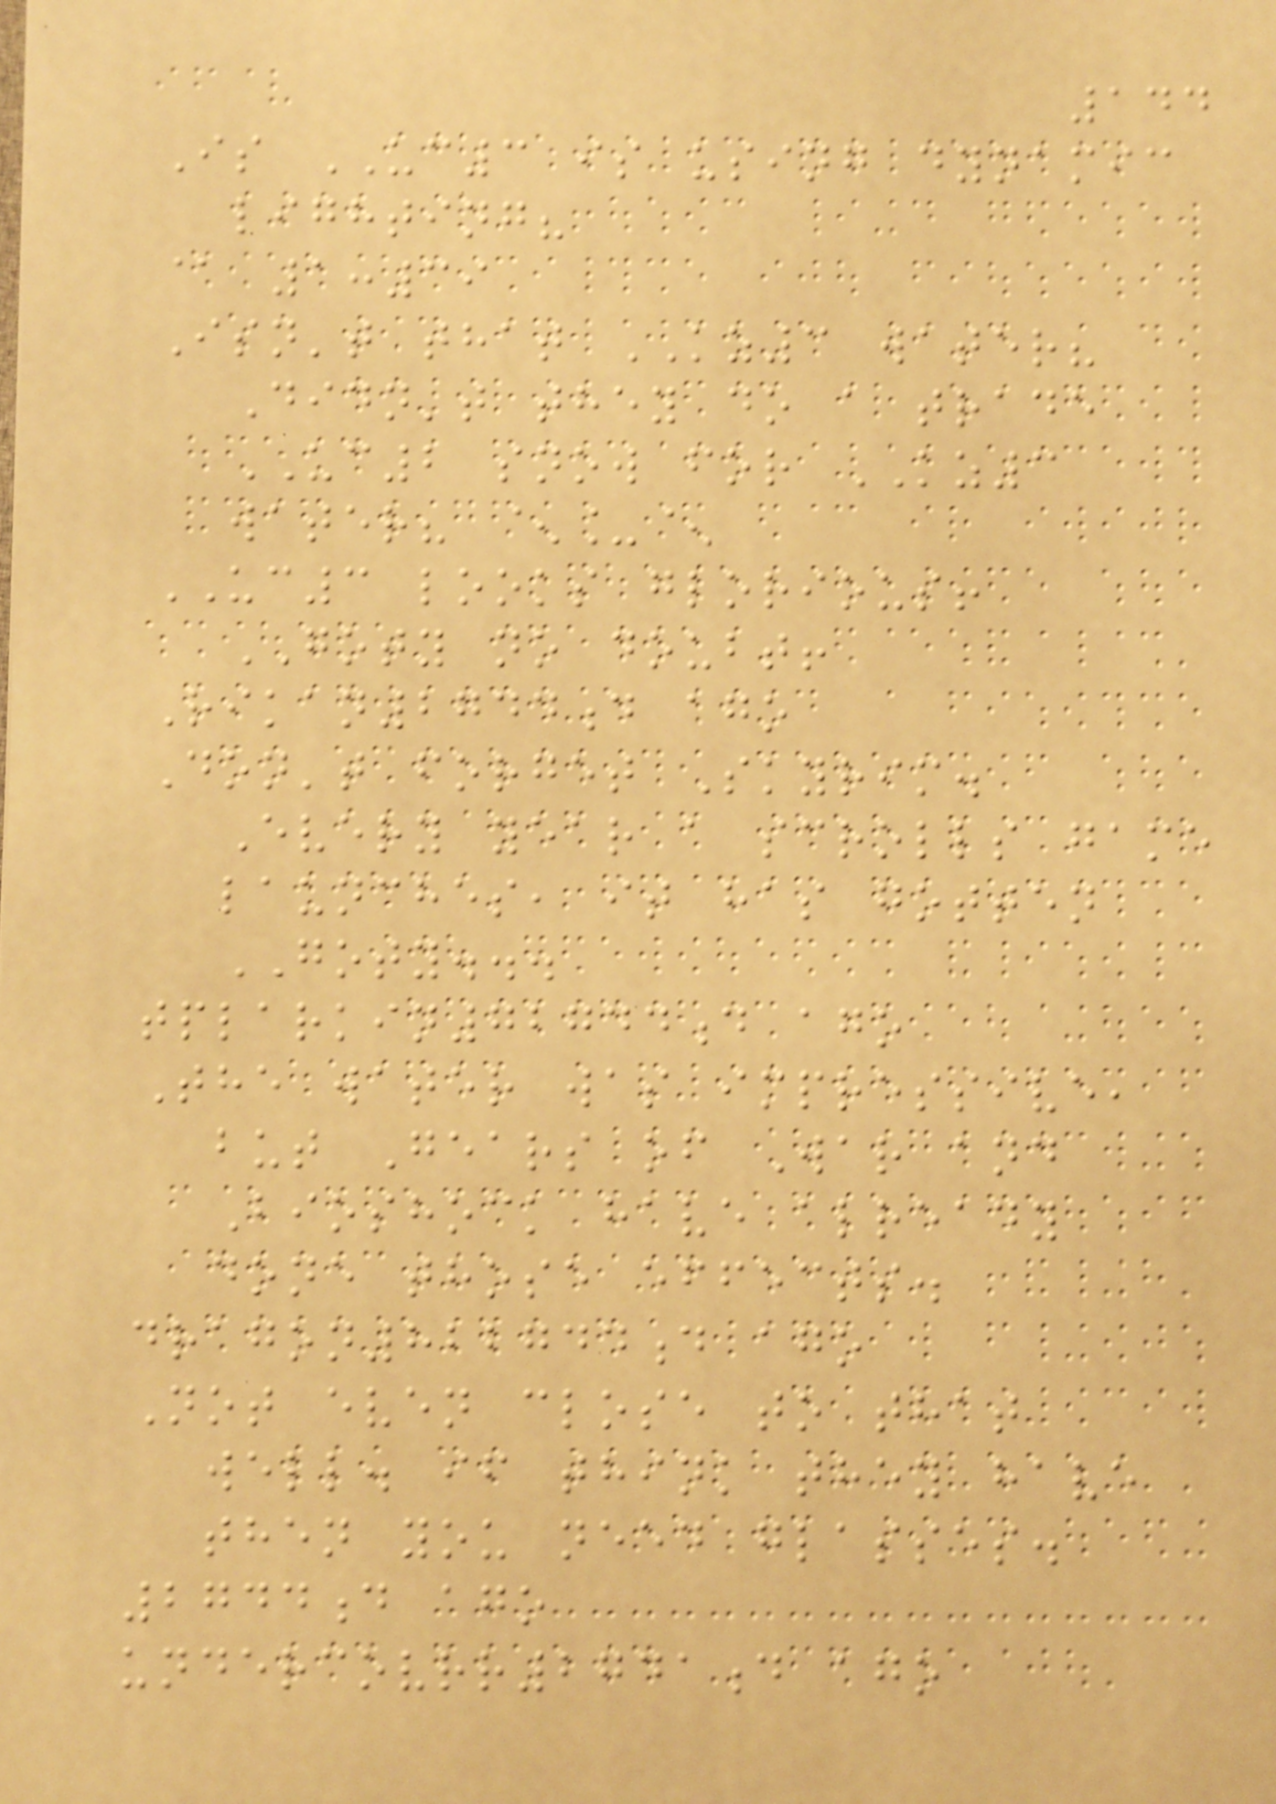144
Is UC3 is using dynamic
lighting?
@ 1:39
Isn't that KZ3 water?
Didn't they do a trade
UC2 snow for KZ3
water? ^_^
UC3 looks glorious!
GOTY no doubt!
Rikan2744d ago
Don't forget Skyrim.
Every year a scrolls game
launches, it has gotten
GOTY...
tplarkin72744d ago
The water was impressive,
but Gears of War and
Bioshock have already
done those effects.
dragon822744d ago
Not even close to that
well. if think they have
then you need glasses.
2744d ago
undercovrr2741d ago
